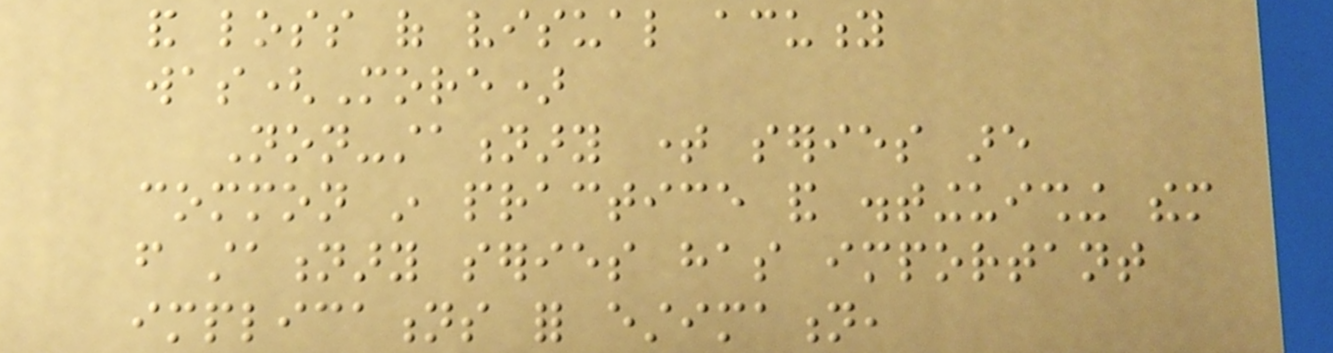and loss of visual acuity
was(More)
Non-stationary time series are
common in practice and distinguishing them
from stationary series has important
implications for estimation,
